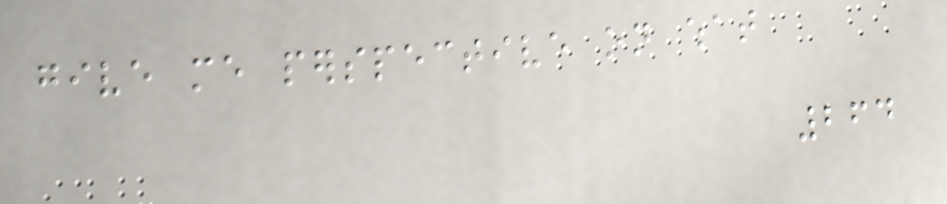give me perspective on what
264
